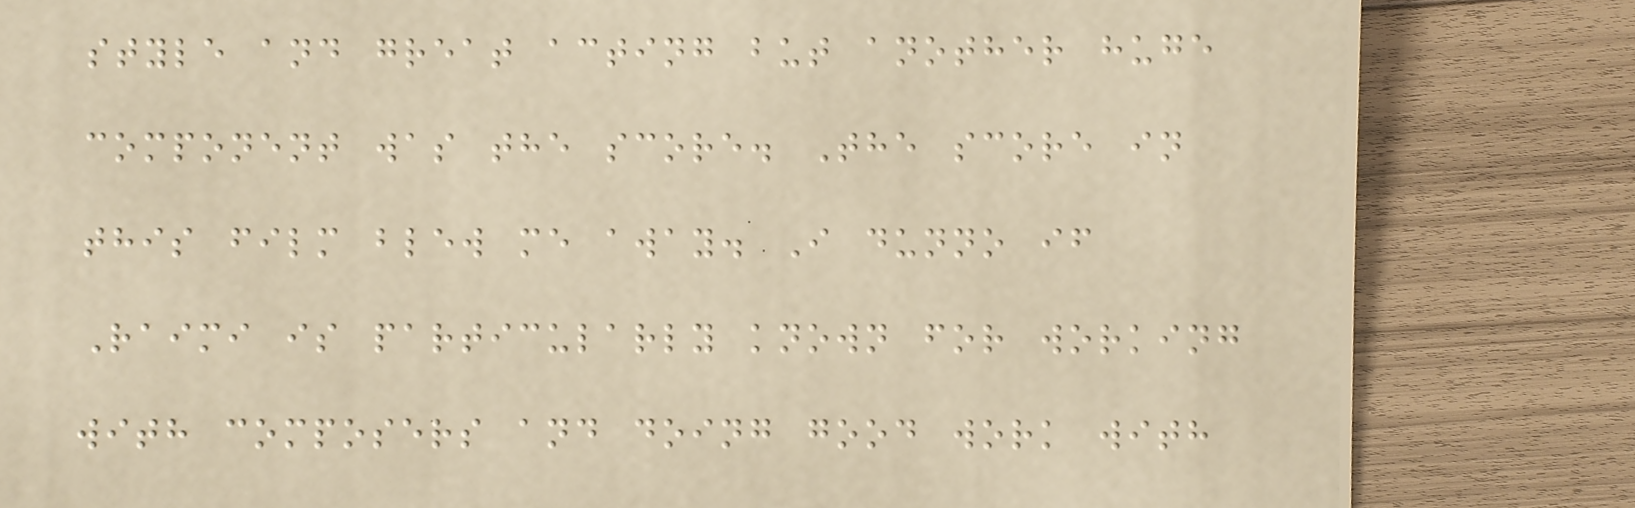style and great acting but another huge
component was the score. The score in
this film blew me away. I dunno if
Raimi is particularly known for working
with composers and doing good work with
